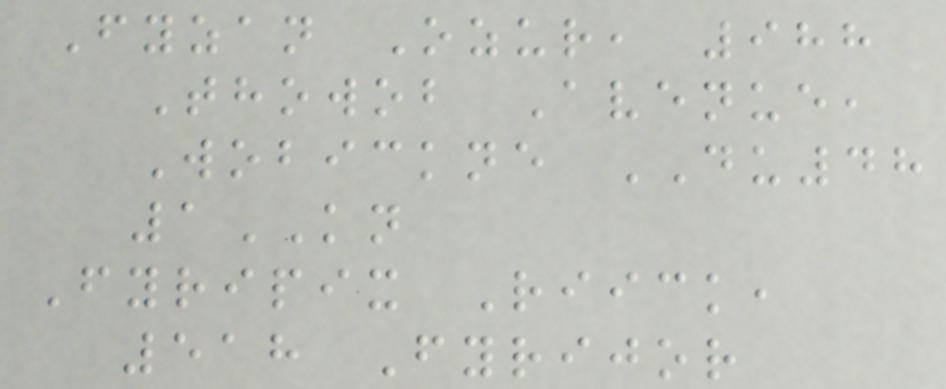Fyzan Ozur, 988
Thowob Avenue,
Wobickne DU48
1KN
Fyripix Riick,
518 Fyrijor
